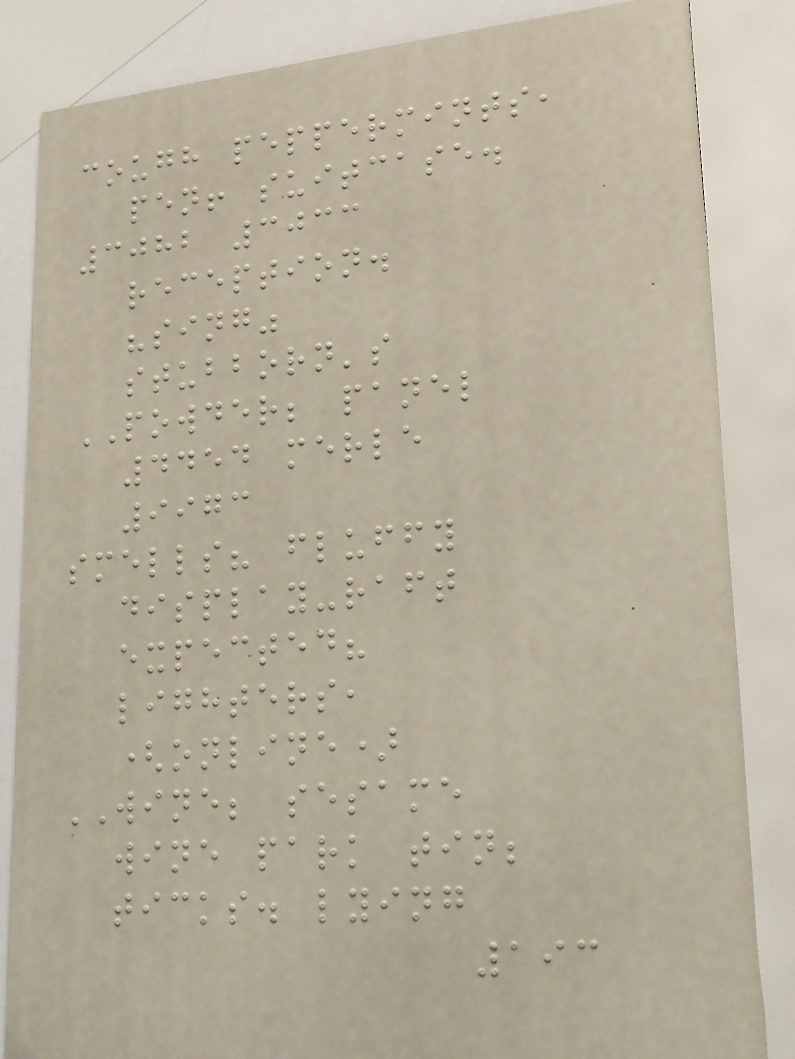cough peppermints,
pen! suitcase.
3082 3033
reception.
"sing"
stubborn's
POWDER; panel
4454 merle
9973
smells? fluffy
display-raft
expected?
lighters,
(online)
WINE; sesame
wine park tin;
ticks. lying
193
